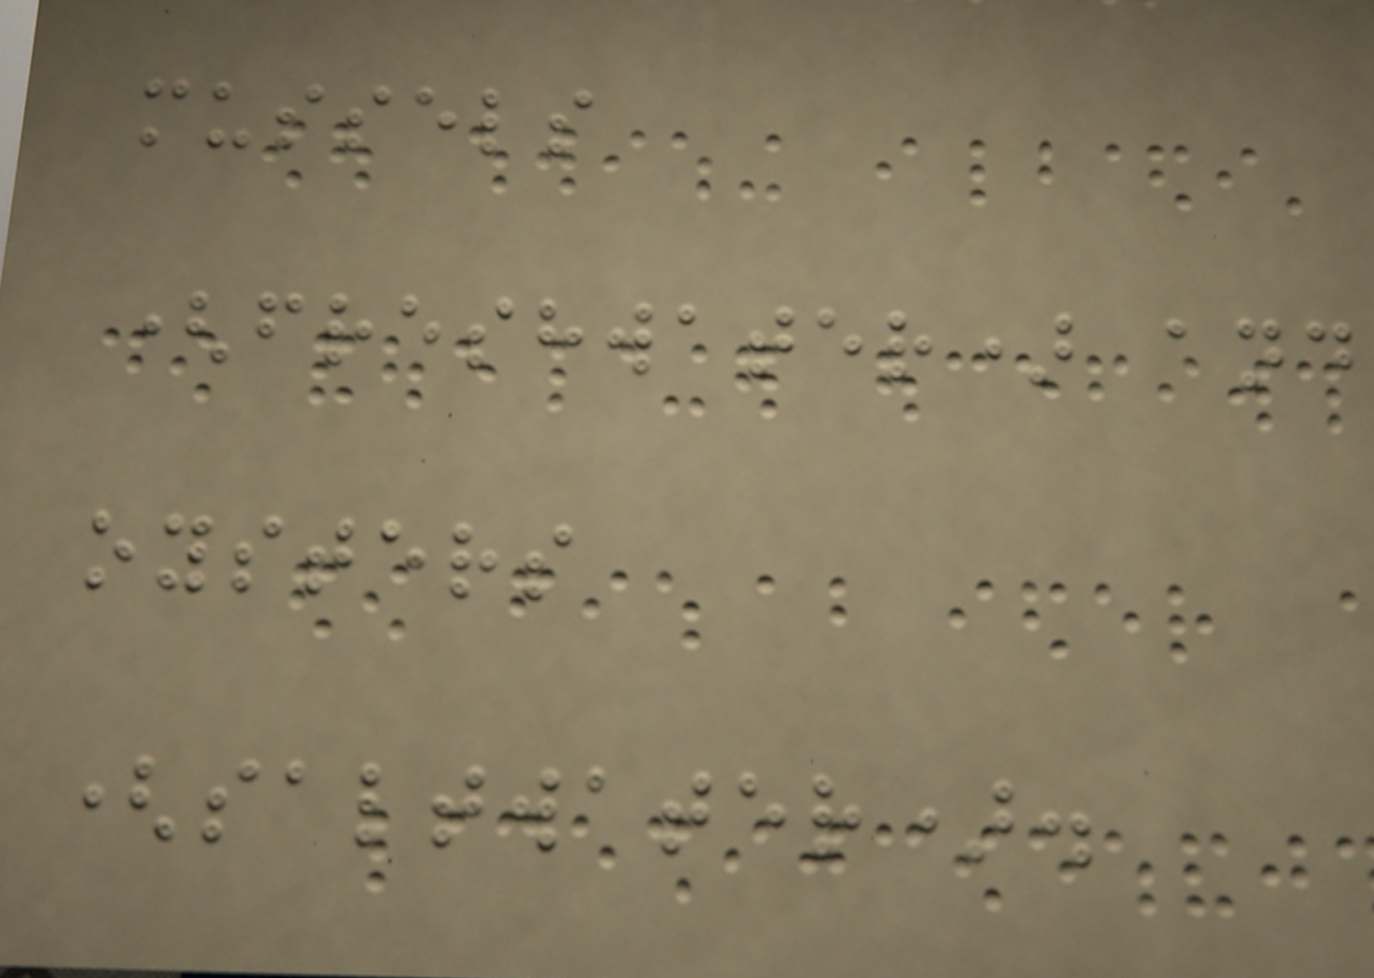mussels
(freshwater) and
oysters
(saltwater).
